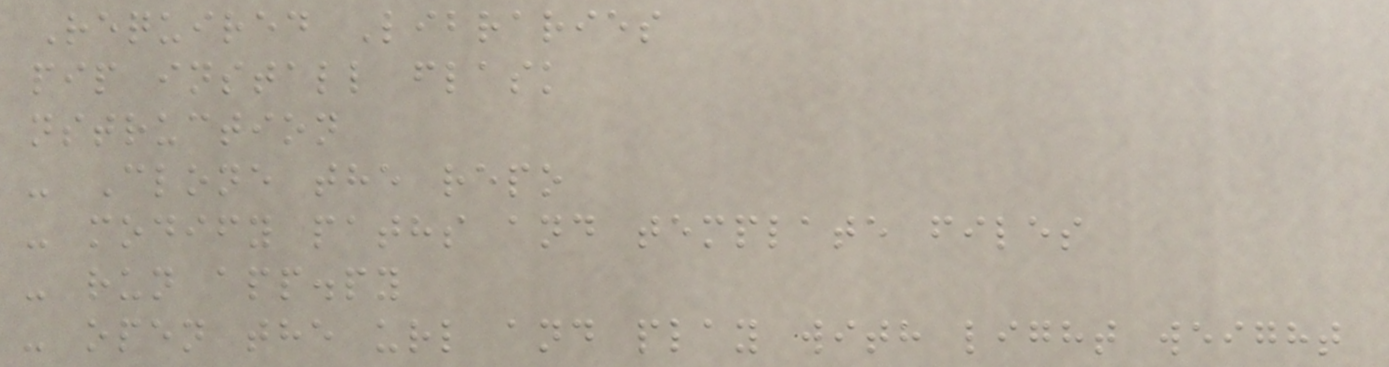Required Libraries
pip install flask
nstruction
- Clone the repo
- modify paths and template files
- run app.py
- open the url and play with light weight
